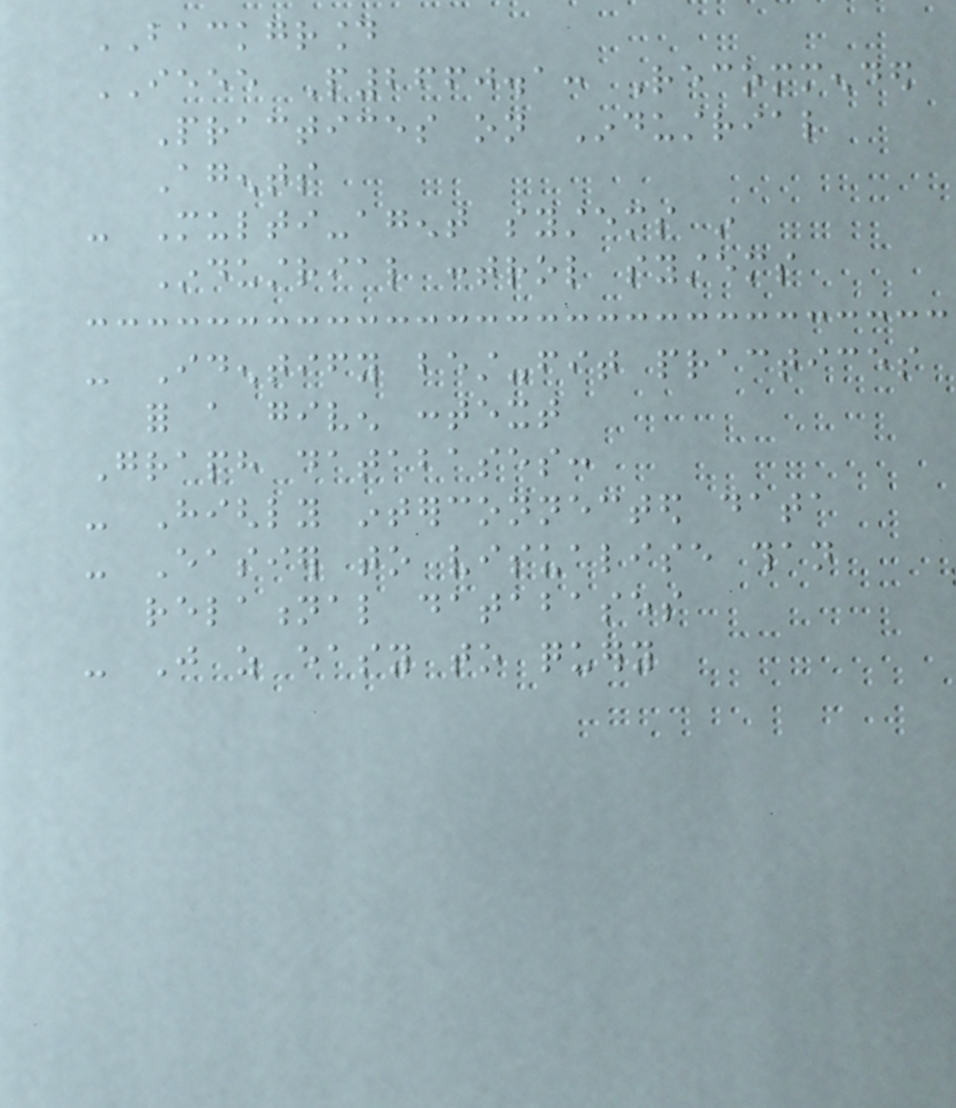BACKGROUND
IEEE P2660.1: Recommended
Practices on Industrial
Agents
- Multi-agent systems in
Industrial control systems
- Identify best-fit practices
for a given context
Graph databases:
- Highly interconnected data
- Easier to visualise than
relational databases
- Just as easy to query
